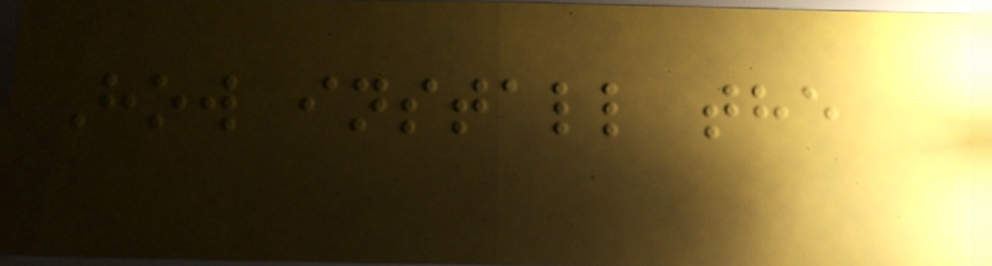How install the
